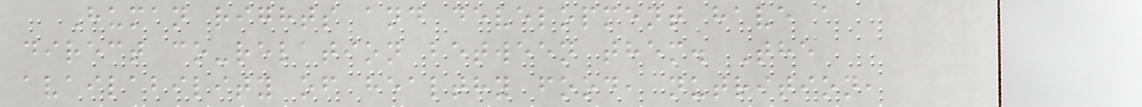Human rights and development have a
direct co-relation between them. The
availability of healthy food, nutrition,
